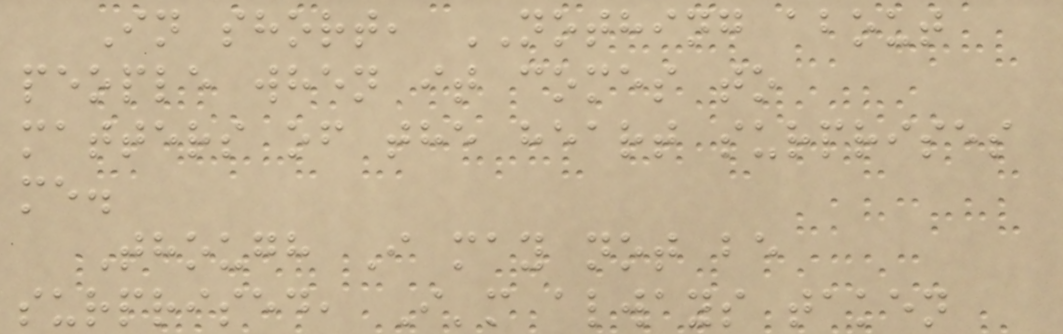In short, NOTHING about
people when it comes to
matters of the heart surprises
me.
Though I may not be
surprised, I'm always taken
